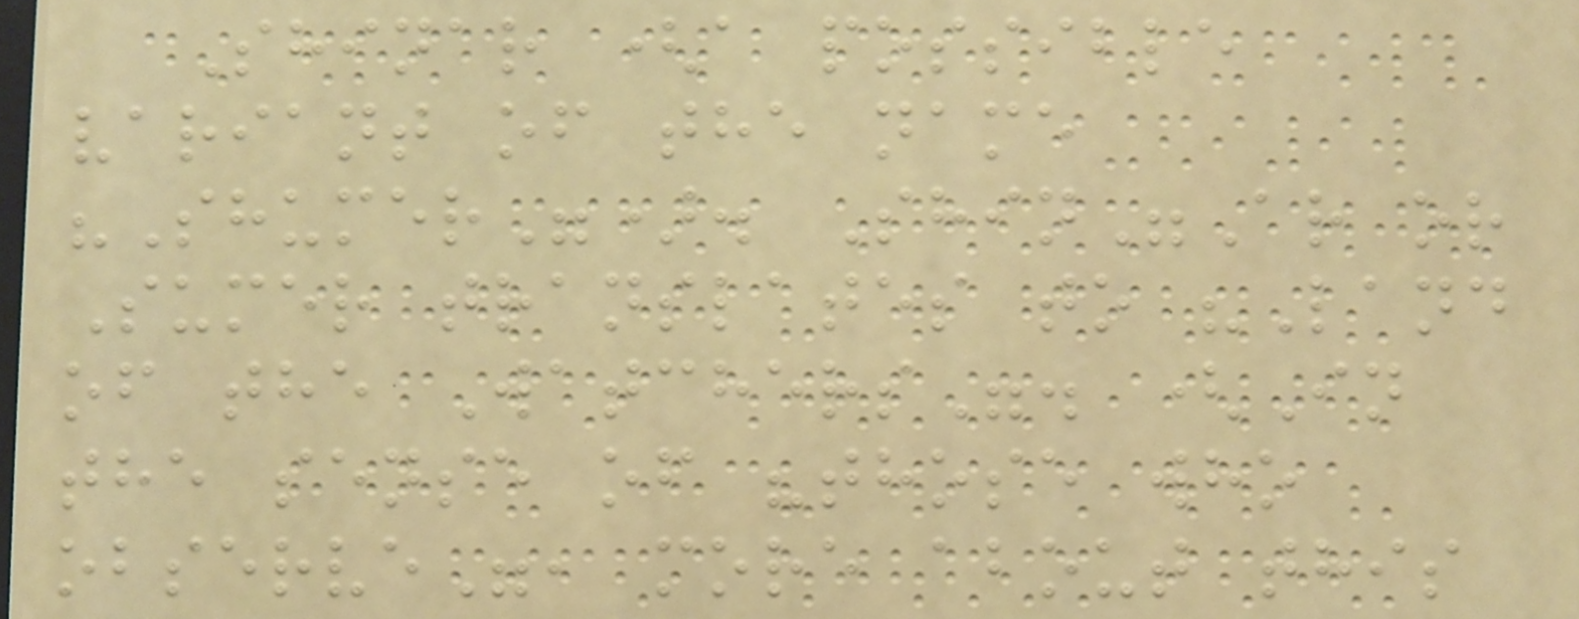Shinar (a possible
variant of the name
"Shumer"). Shin"Ar or
Sumer translates to "Land
of the Watchers". (In
the sense of "those who
observe", more about this
